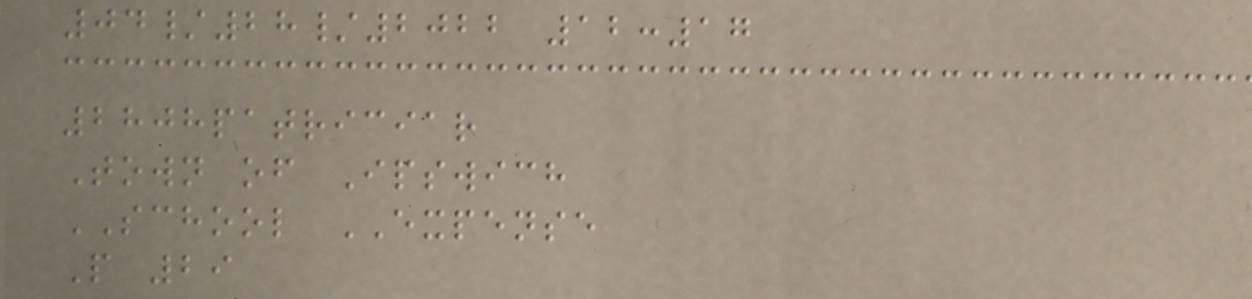04/28/2022 12:17
2808patriciar
Town of Ipswich
SCHOOL EXPENSE
P 29
